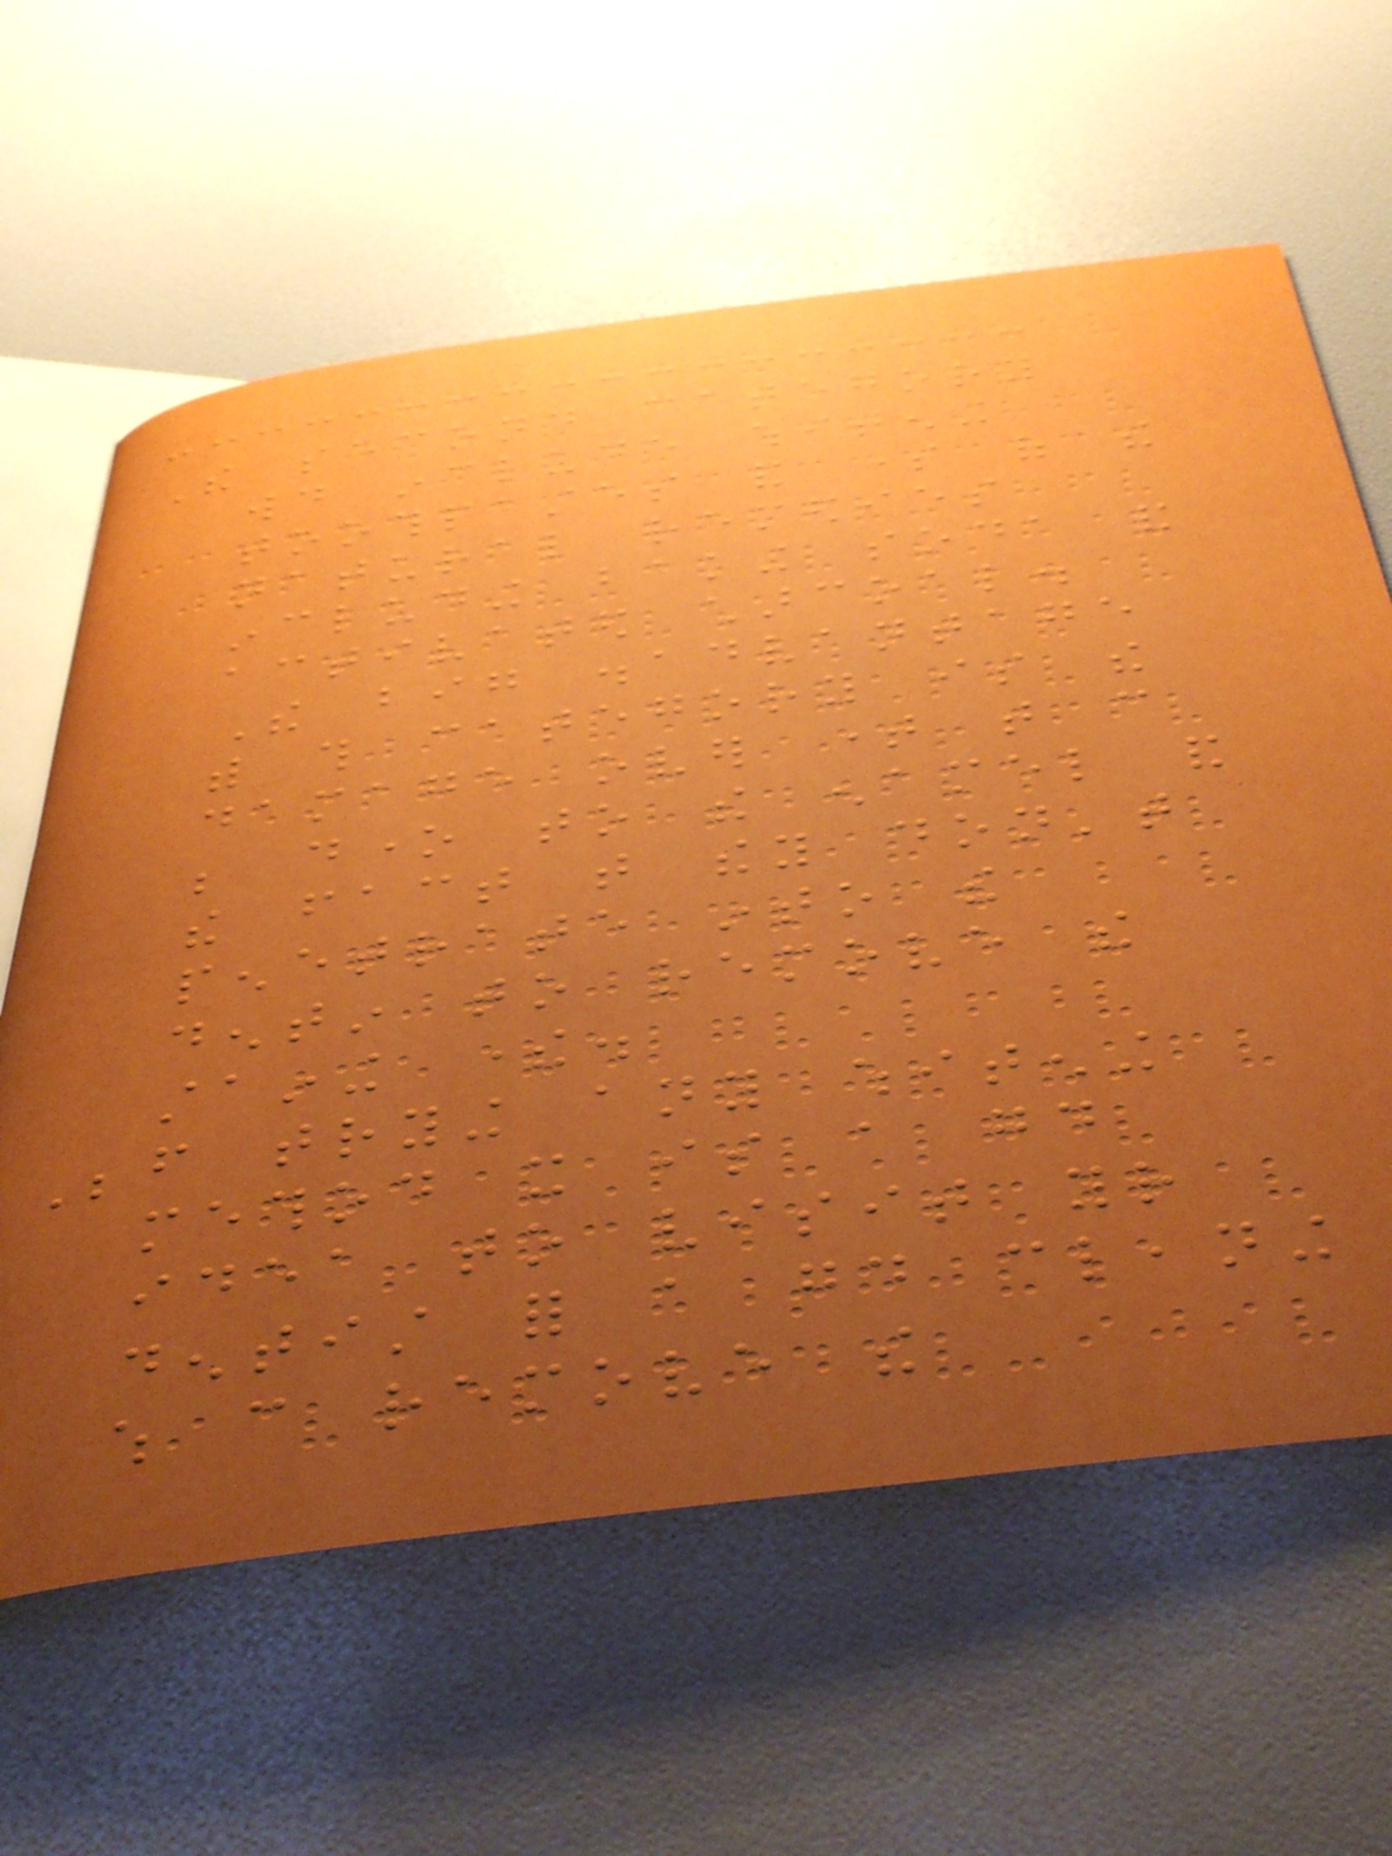The second category
would include whitening
toothpastes and some of the
natural remedies
including baking soda and
activated charcoal.
The big disadvantage
with this category is the
damage over time that can
be done to the enamel and
the fact that they don't
penetrate into the
dentin to remove the
staining there.
Before trying any whitening
method it is a good
idea to visit your
dentist for a good cleaning
which can remove the
